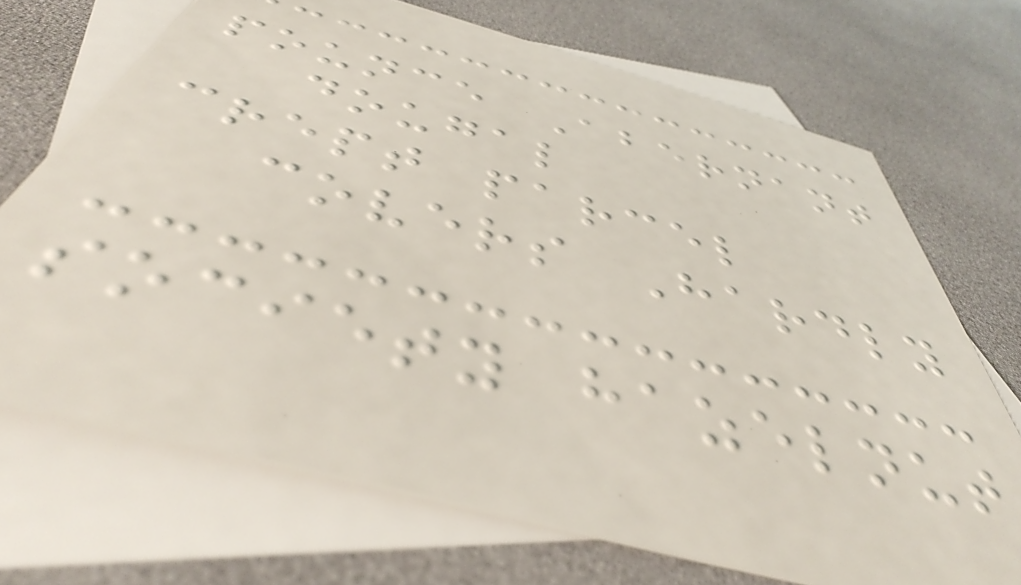pounce Abernant
dougal
crept parcel
covers Hardly
society hazelnut
